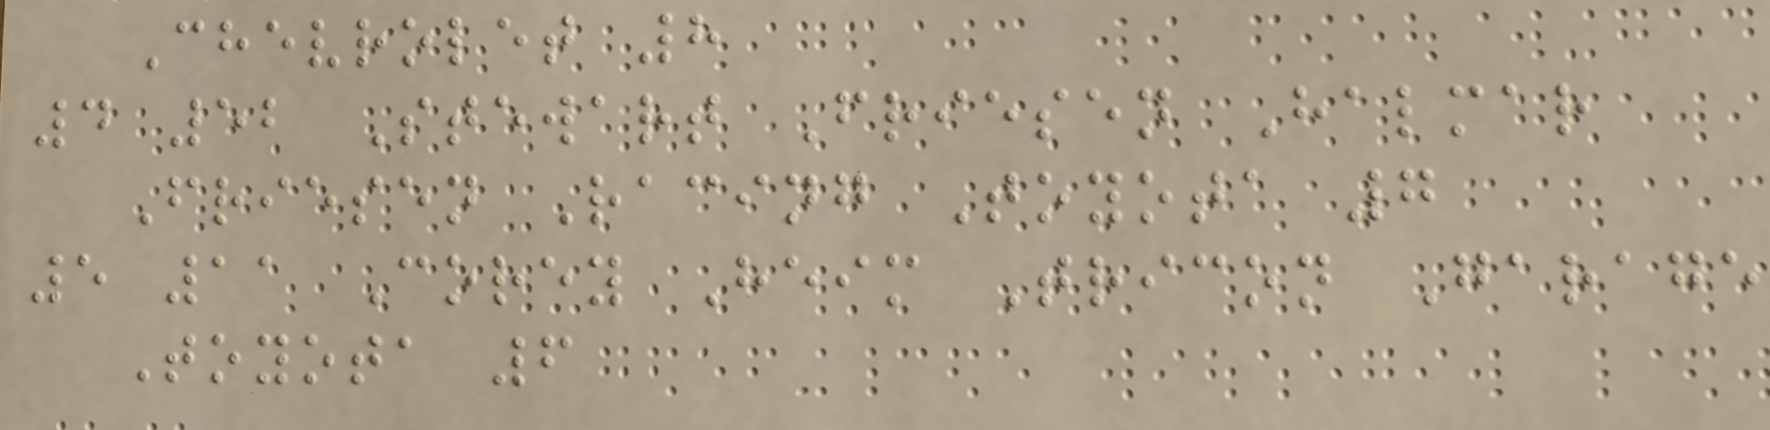Chevrolet 8
4 52 Stewart Friesen Halmar
Friesen Racing Toyota 7
5 11 Corey Heim Tricon Garage
Toyota 6
